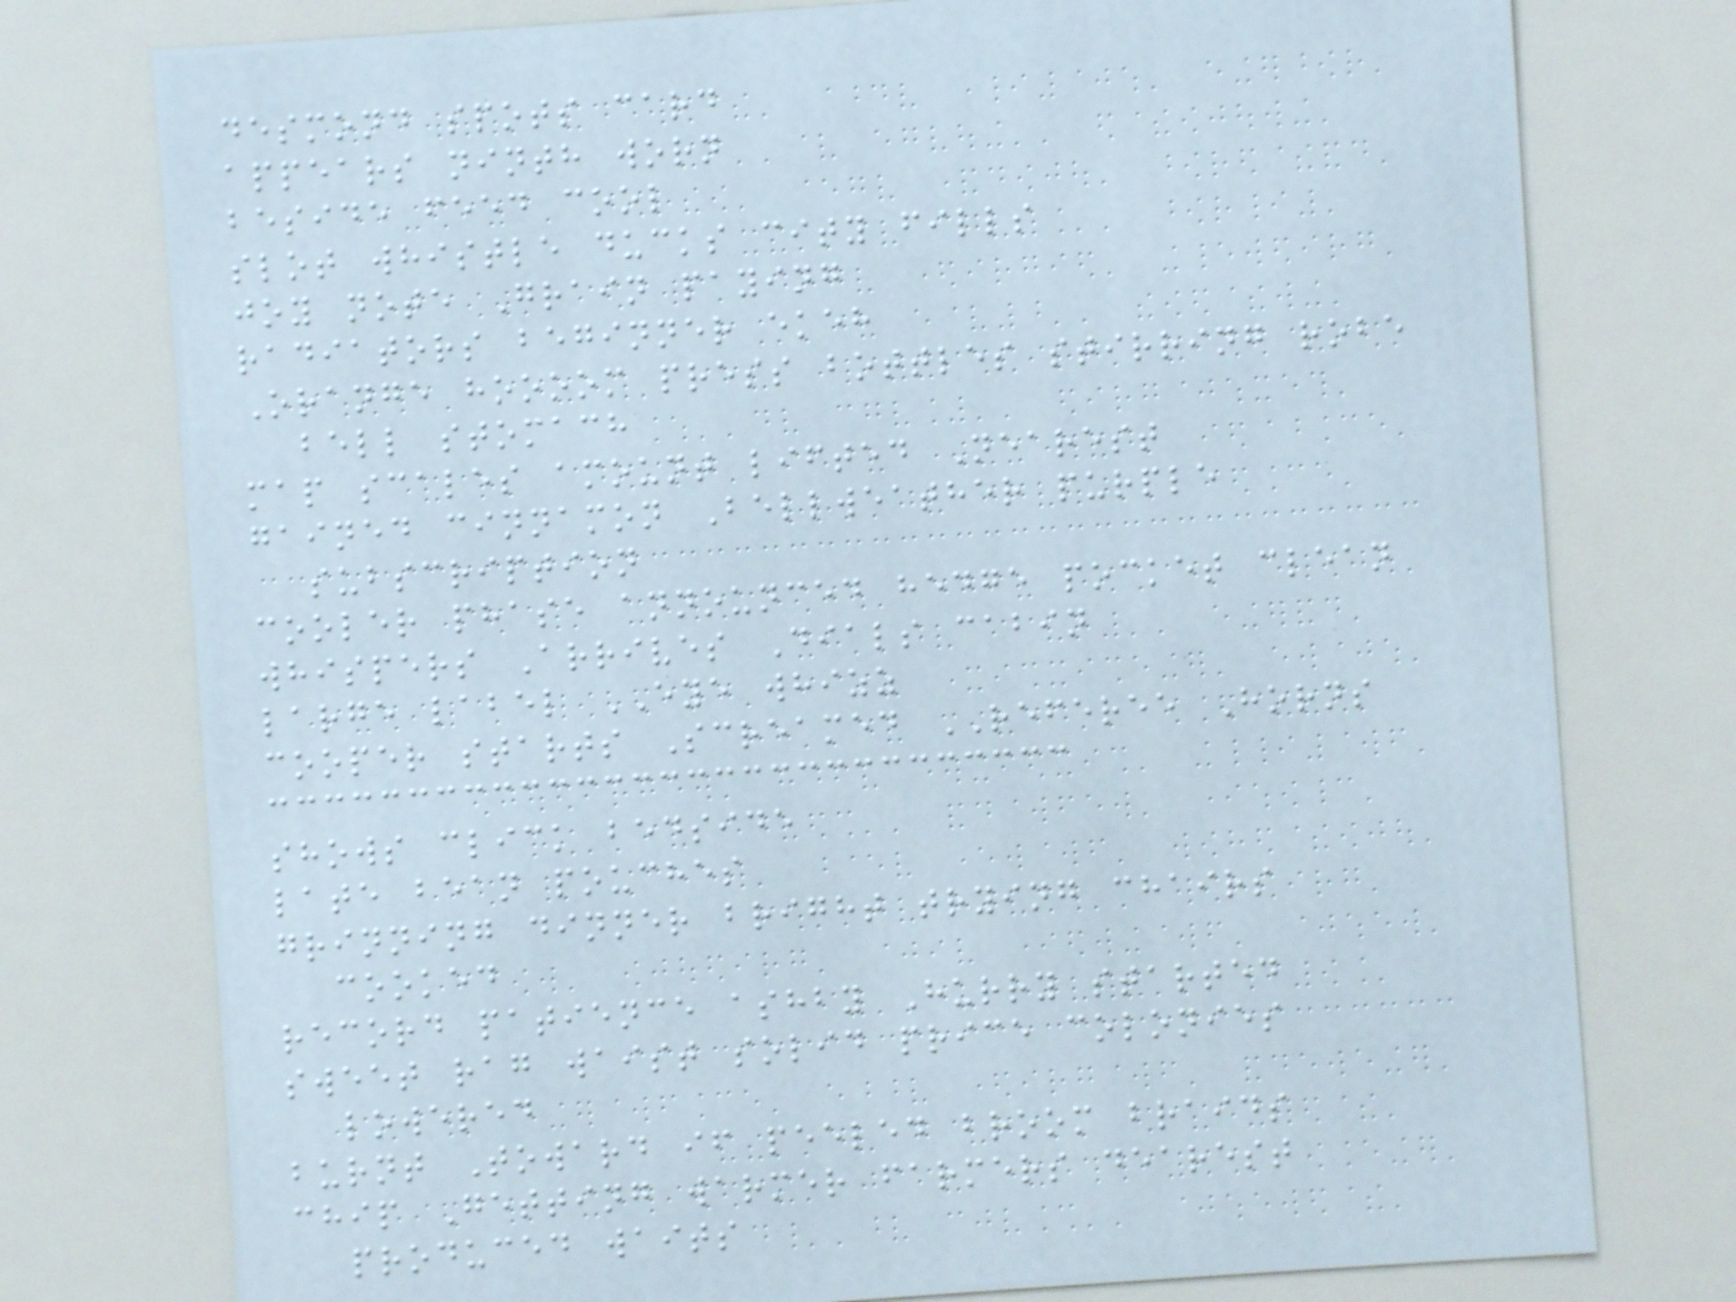desmond spots card
appears ninth worn
beside feed cool
slot whistle ducks city fills
joy note Grain paying
radiators beginner ekeh
Orange hoooom press bottles stirring robe
bell stomach
map scales amount lifted Nearest
gained cinnamon Bellweather purple
subscription
cooler phase announced hedge pocket clean
whispers Arrives Dials cabin
large label EYE whizz
cooper starts Screamed REFEREE Horns
shows click bedside
late bean pouches
grinning dinner bright trying chairs
cooked
record patience ashby Hurry started
sweet rag waist solid price colonies
lowered
burnt Toward if peeled broom braids
chip Getting warmer farmers dearest
produced waits
